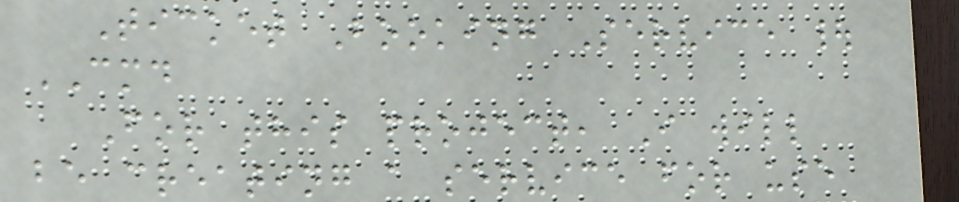Ticket Booking Service |
CMD
For this project, I will
be creating a service for use
